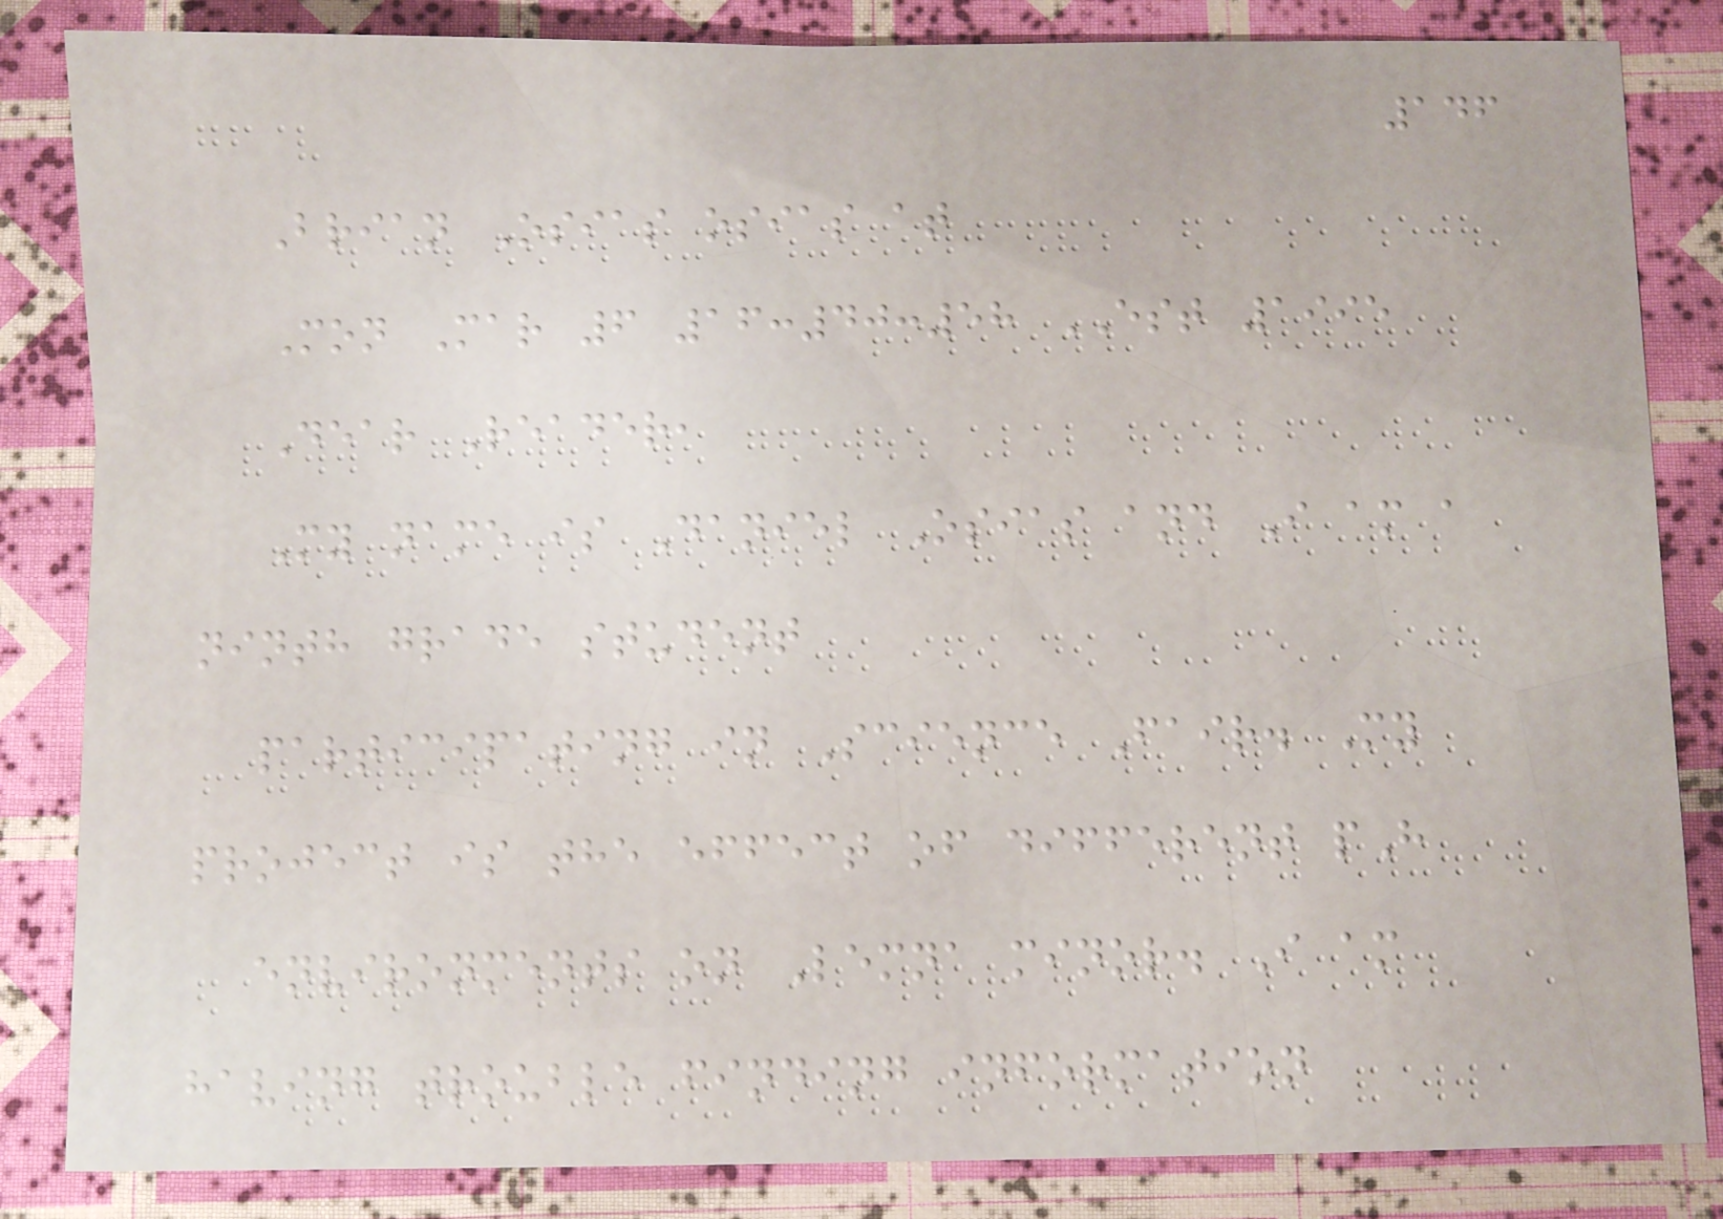146
Brian Osias osias at
Mon Mar 6 16:40:58 EST 1995
Dear Reader,
My name is Daniel Osias and I am a
ninth grade student
participating in Science Fair. My
project is the effect of different pH
environments on Lemna minor. I am
having trouble finding information
